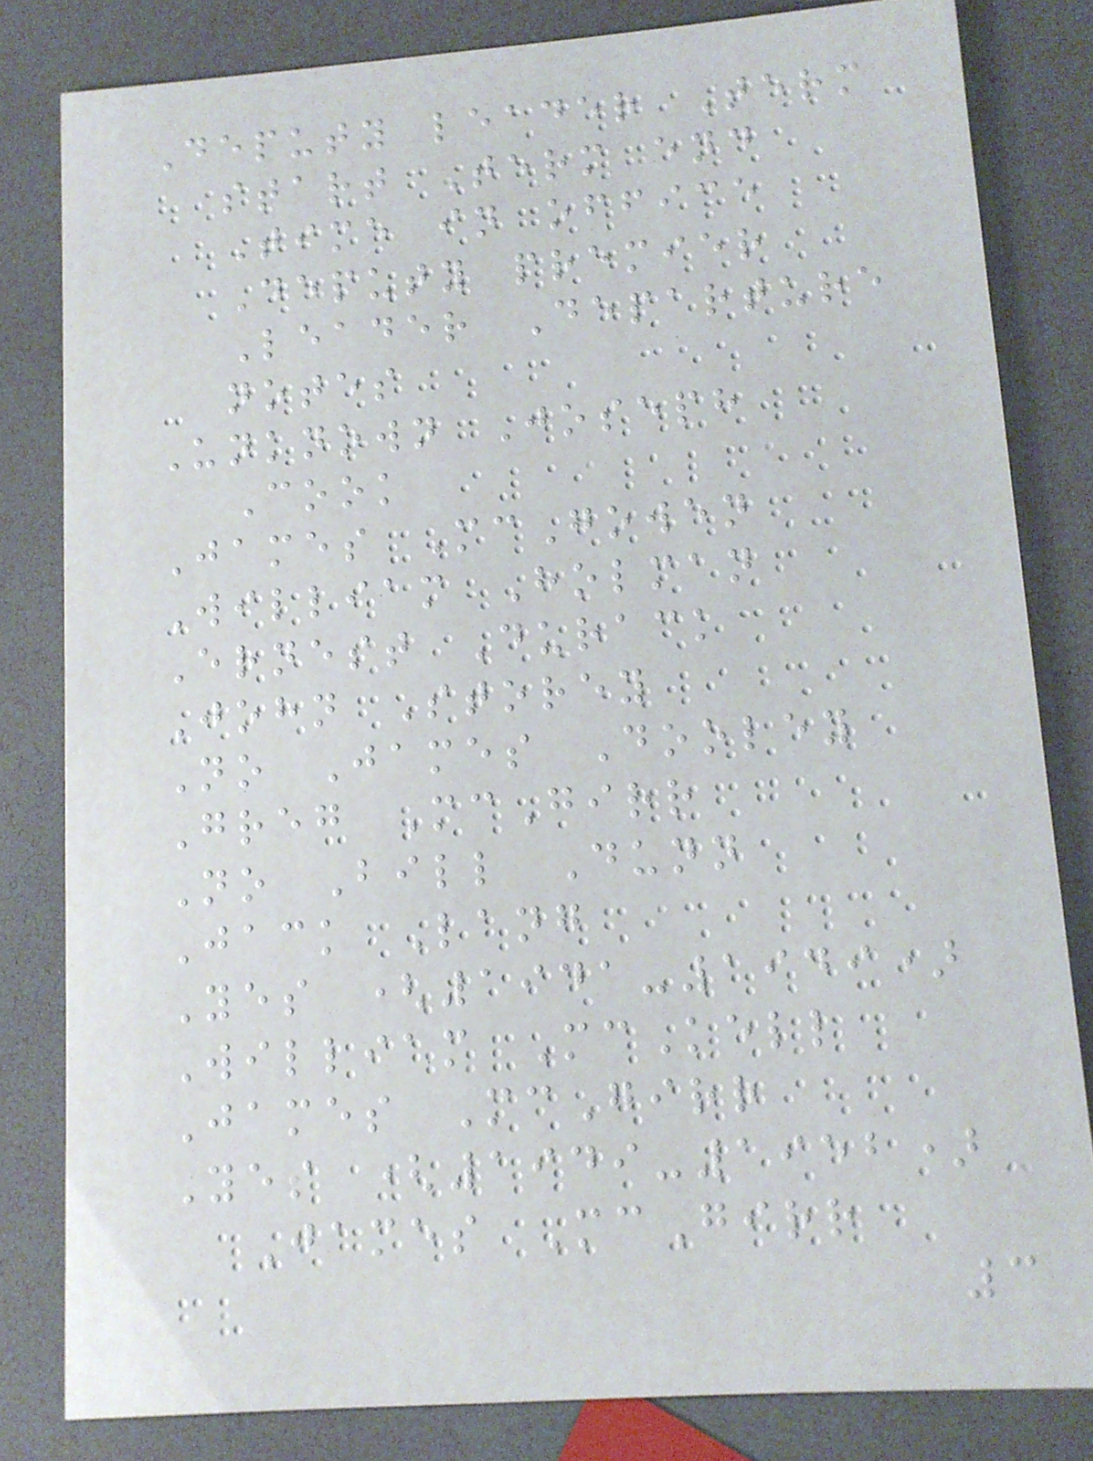Deputy leader Term
start Term end
Time in office
Deputy premier
Leader Departure
notes
Unknown Joseph
Cook
James McGowen
William Holman
Ernest Durack
John Storey
No James Dooley
Greg McGirr
No Bill Dunn
Jack Lang
Yes (1941-1949)
William McKell
James McGirr
Yes (1949-1952)
James McGirr
3
